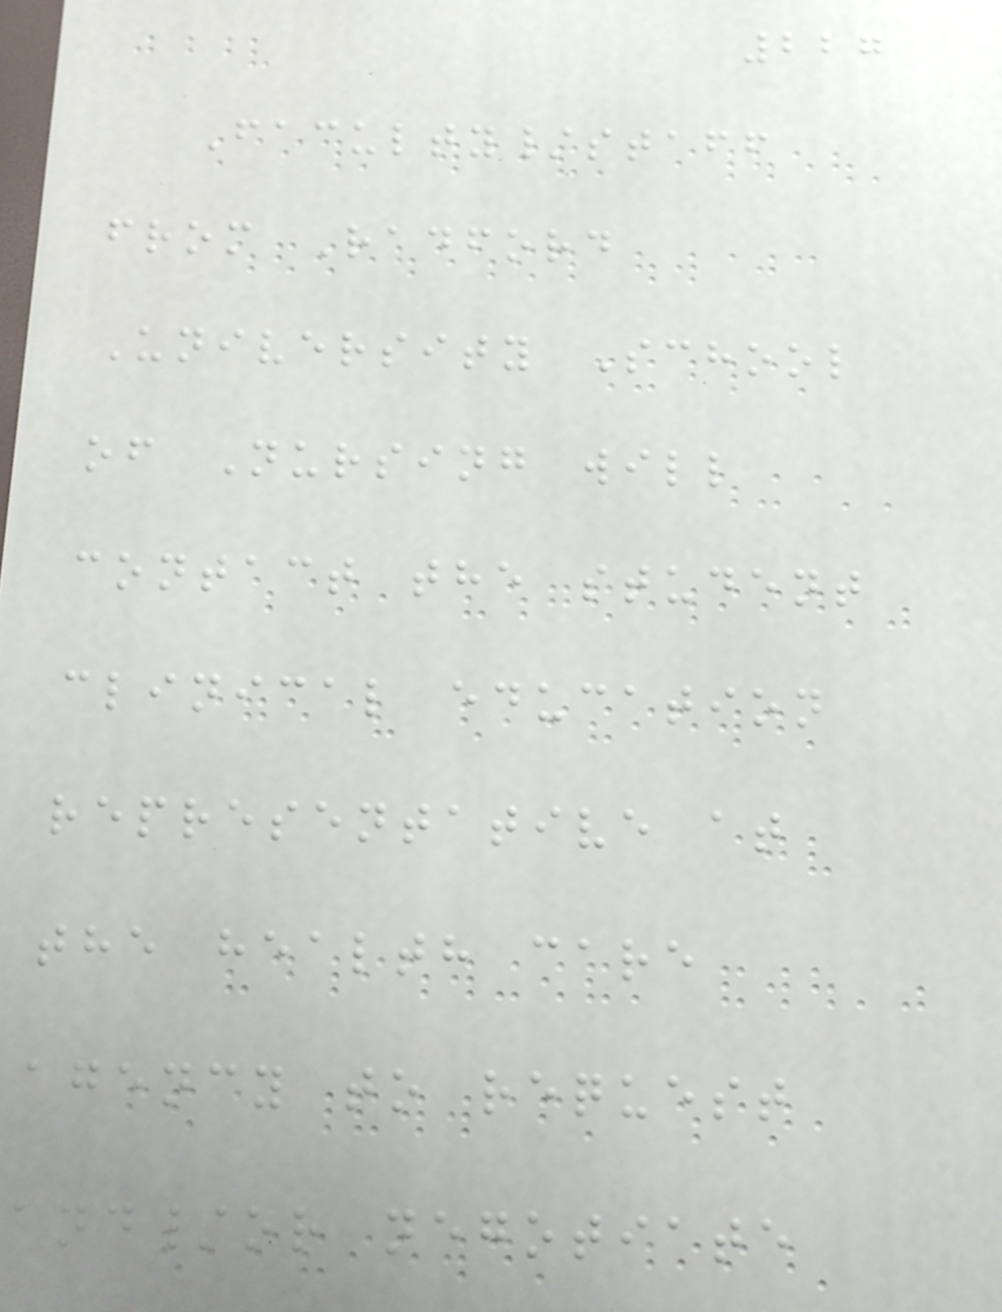227
Faculty/staff
from Radford
University School
of Nursing will
contact the student
clinical education
representative at
the health care
agency to request
and/or negotiate
